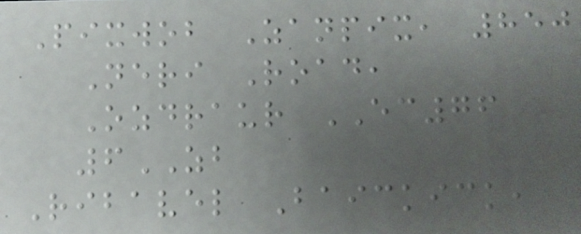Pixwob Zanpix, 850
Neri Road,
Ozdraur EC76
6ZB
Ribavel Baickick,
